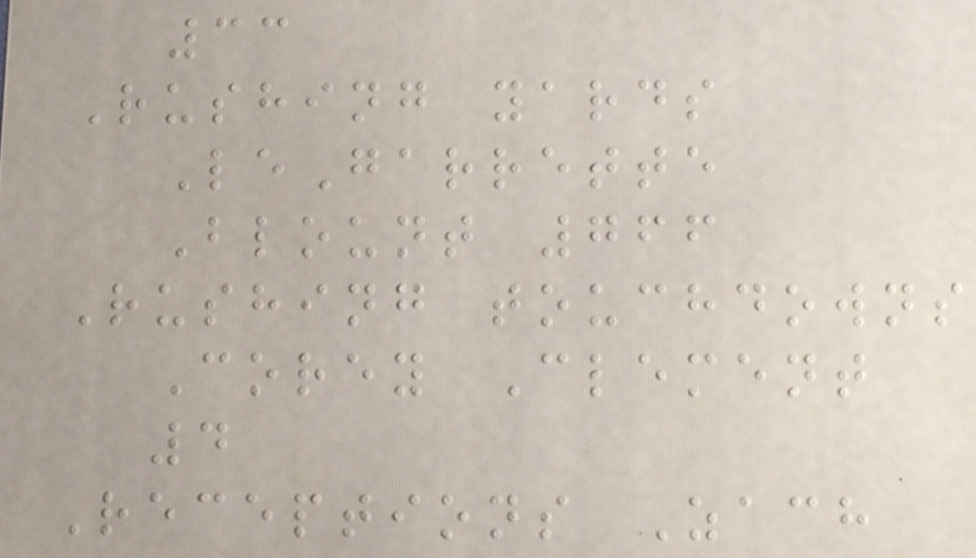33
Rushing yards
LeGarrette
Blount 766
Rushing touchdowns
Corey Clement
4
Receptions Zach
